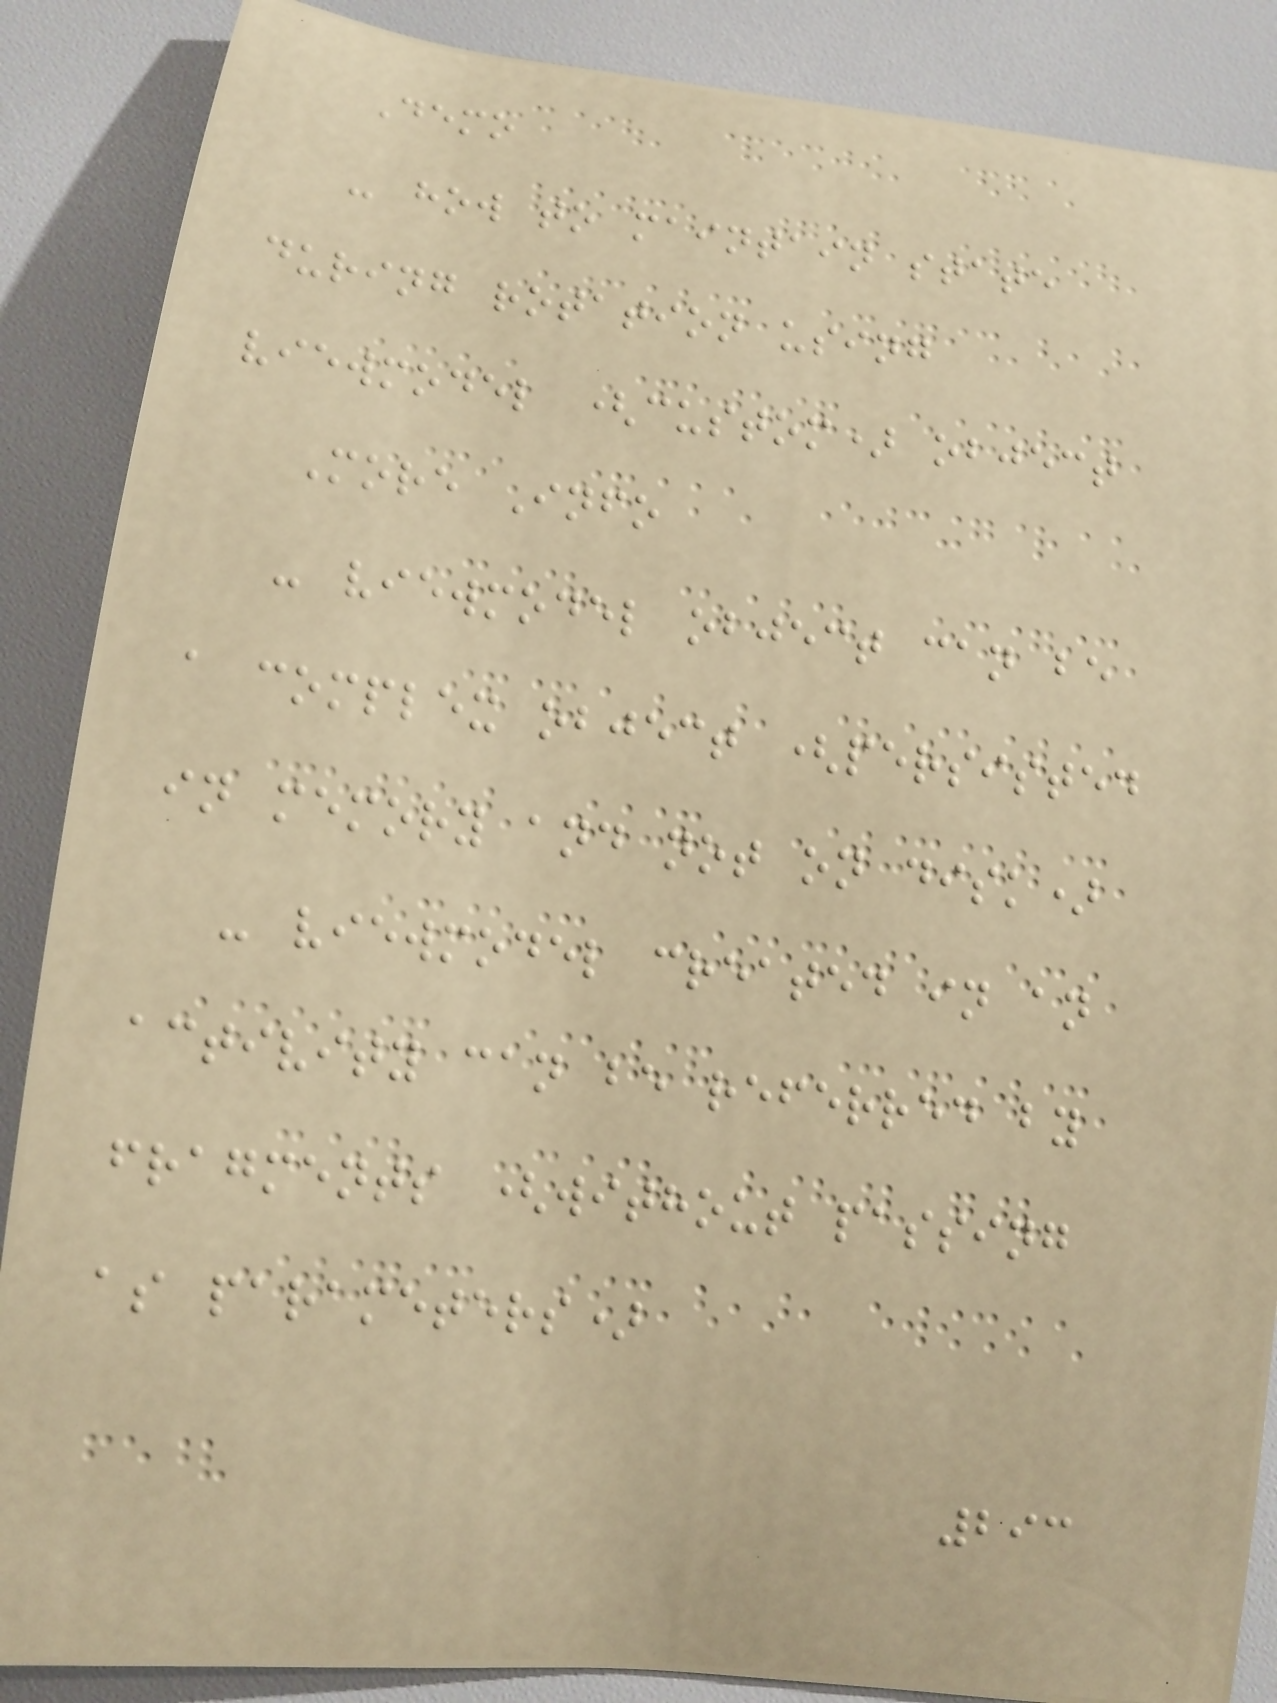Demo
- how to maintain state
during rotation using
viewmodel (custom) object
More Info
- viewmodel object can be
a complex object (persisted
in memory and not on disk)
- viewmodel created in an
activity can be referred by
fragments (without passing
as parameters)
293
